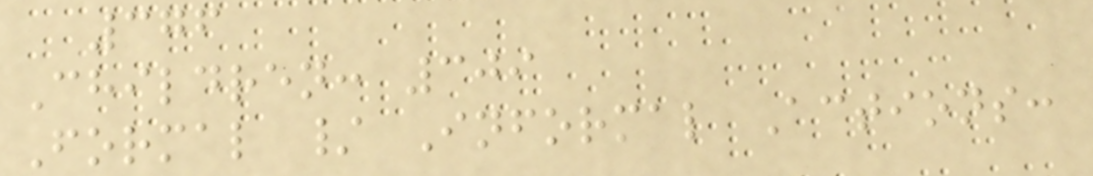376
Children: 309
Formal / Informal Actions:
